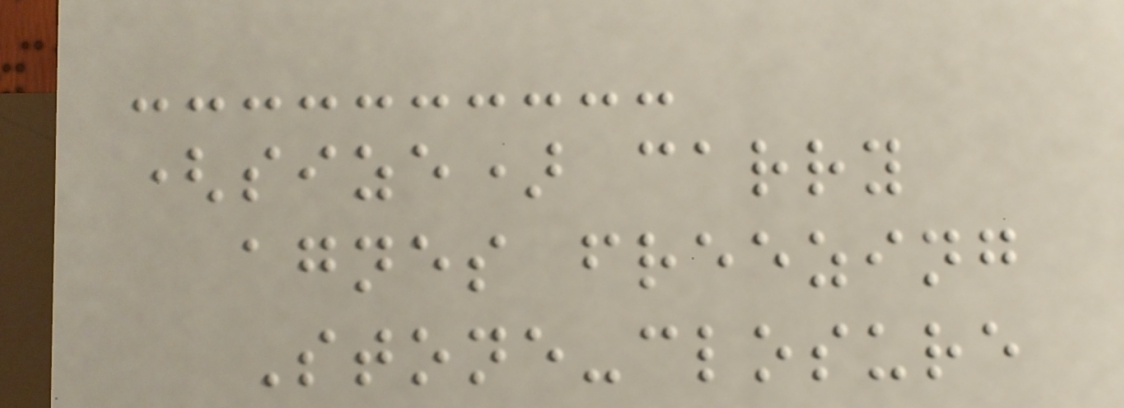(size) carry
agnes freezing
Stone-closure
